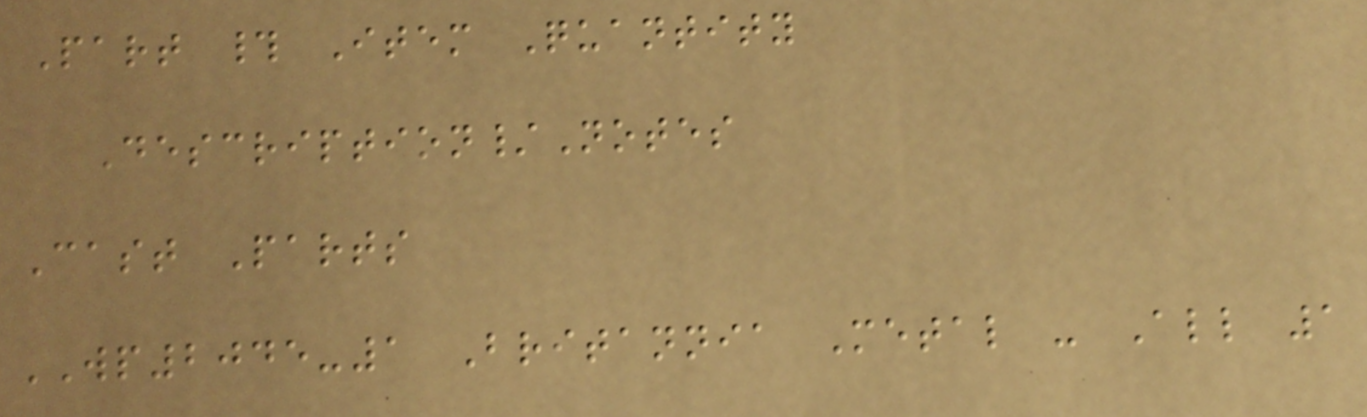Part # Item Quantity
Description/Notes
Cast Parts
WP2045-1 Britannia Metal - All 1
